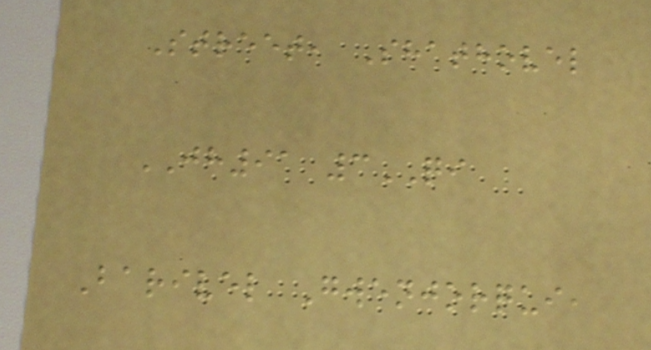Street, Shathovel
JH91 3QI
Barivel Gwenjorqui,
